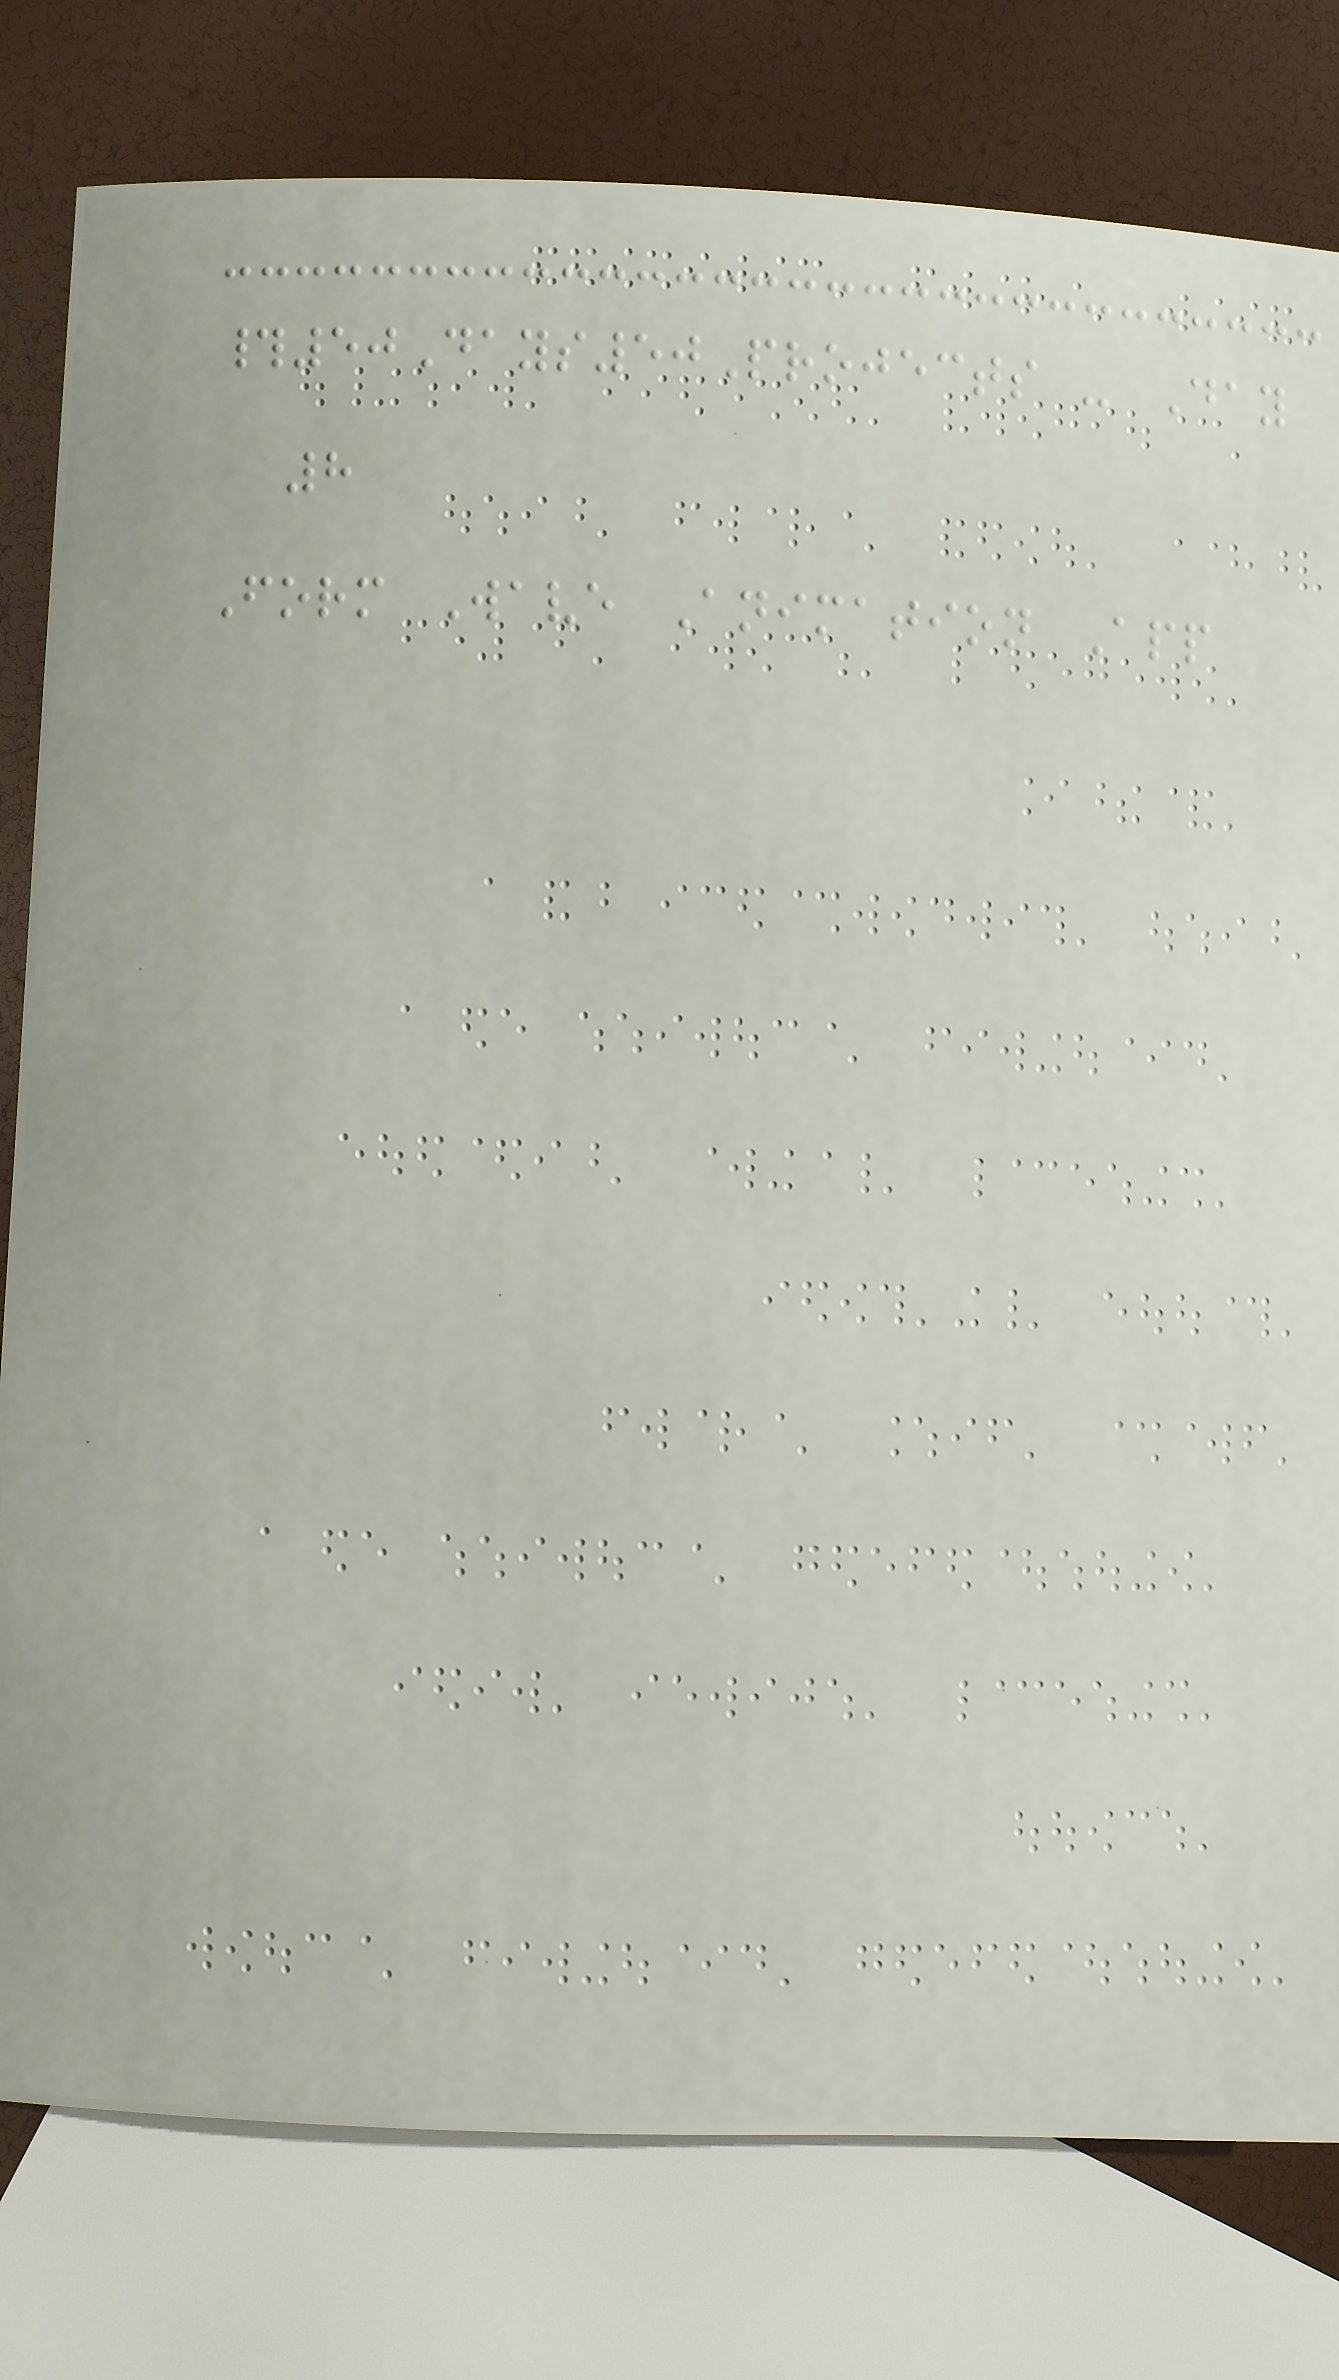#50Days50Projects - Day
8
Form Wave Animation App
